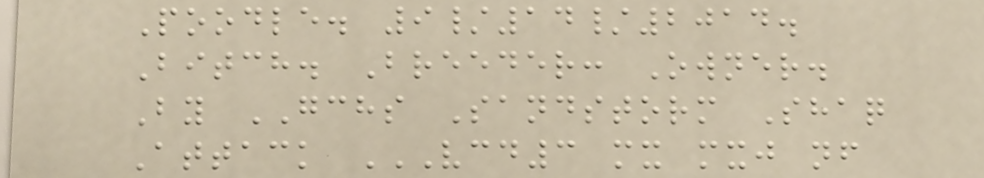Poodle. 9/14/2014.
Bitch. Breeder: Owner.
By GCHS Sandstorm Shaq
Attack VCD3 MX MXJ NF
